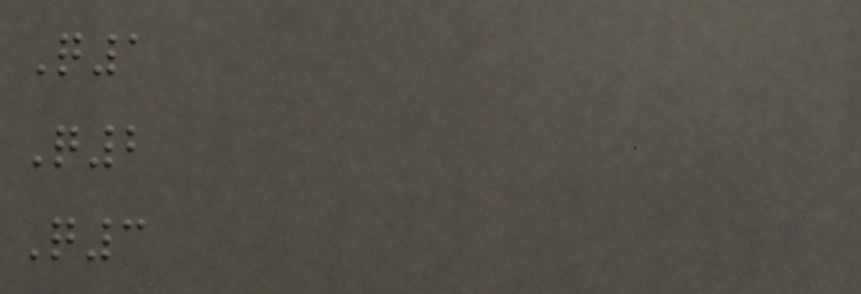Q1
Q2
Q3
